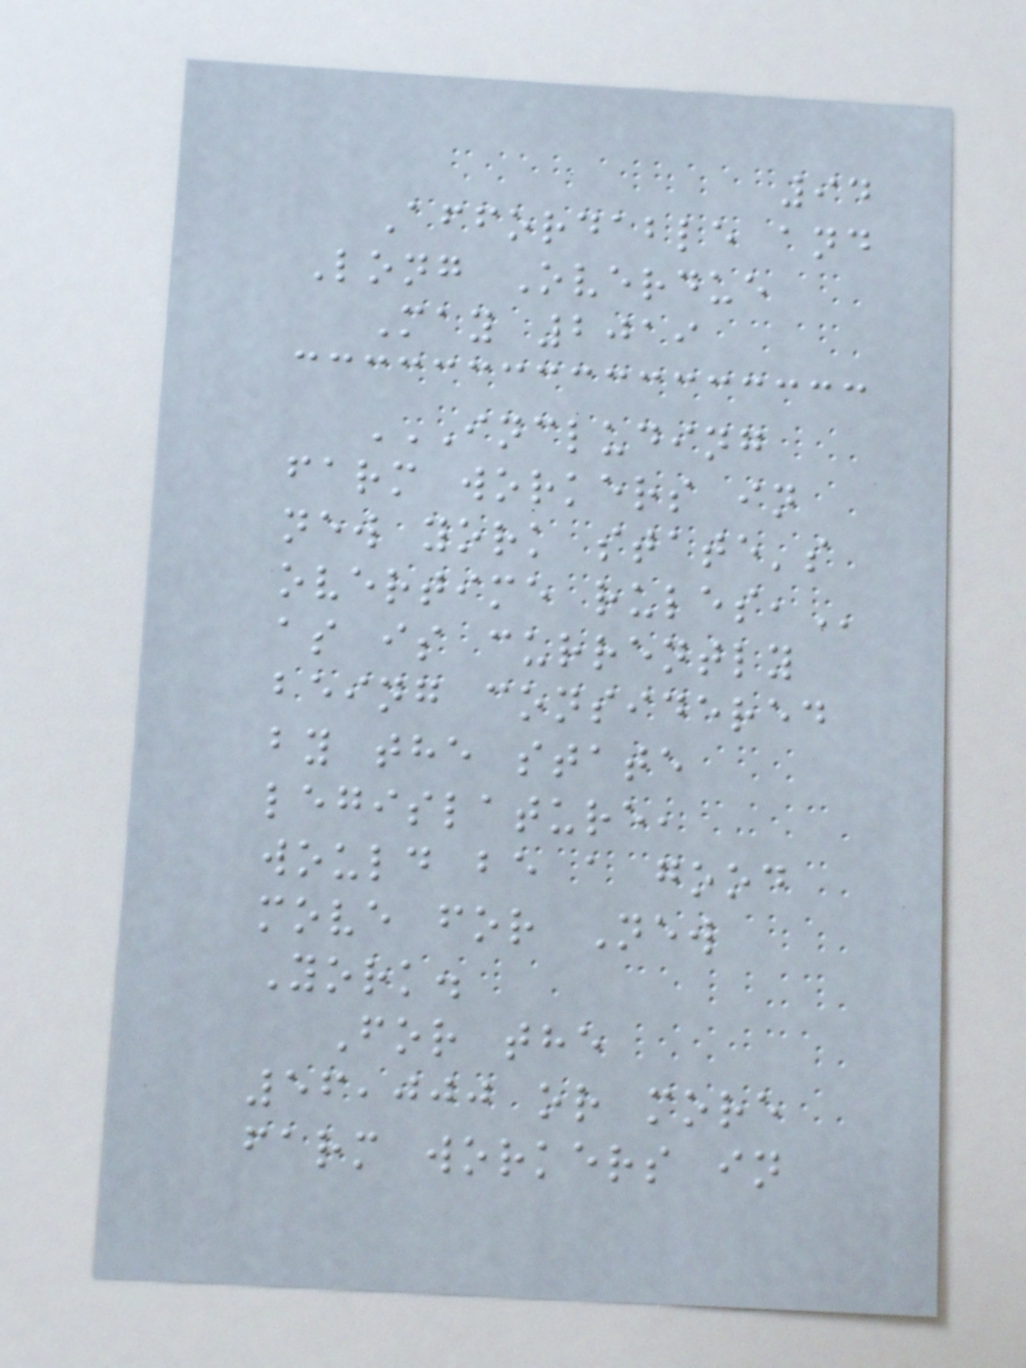94
Affordable and
Long Overdue
May 2019
INCLUDING
FARM WORKERS IN
NEW YORK STATE'S
OVERTIME RULES,
as is currently
being considered
by the state
legislature,
would be a good
move for New
York.
For the
56,000 or more
farm workers in
